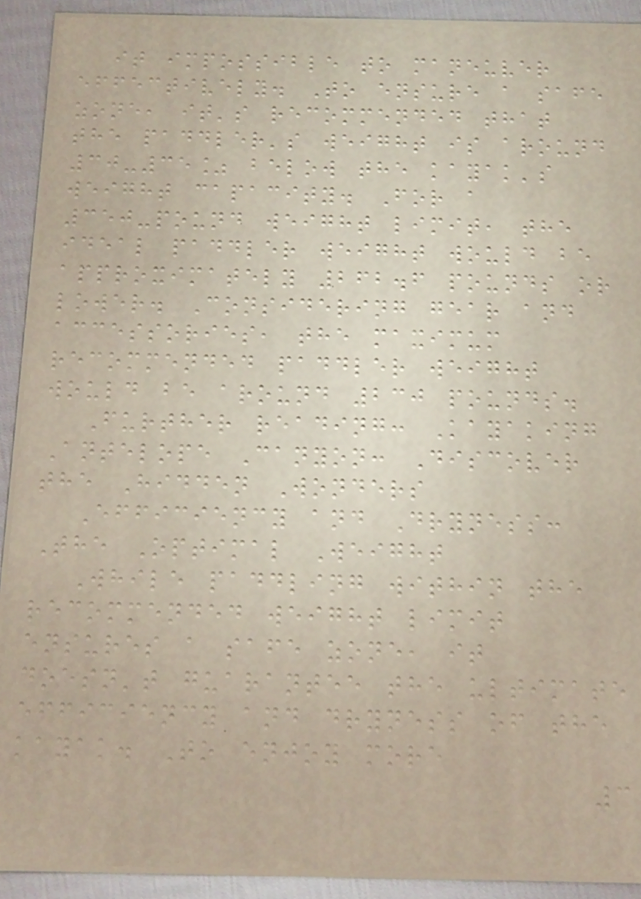it impossible to maneuver
effectively. To ensure a safe
zone, it's recommended that
the paddler's weight is around
30-35% below the kayak's
weight capacity. For a
350-pound weight limit, the
ideal paddler weight would be
approximately 262.6 pounds or
lower. Considering gear and
accessories, the maximum
recommended paddler weight
would be around 230 pounds.
Further reading: Kayaking
Antelope Canyon: Discover
the Hidden Wonders
Efficiency and Dryness:
The Optimal Weight
While paddling within the
recommended weight limit
ensures a safe zone, it
doesn't guarantee the ultimate
efficiency and dryness of the
kayak. To enjoy more
3
